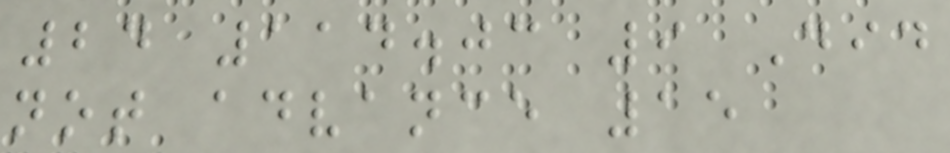24 114.03 9 Did
not advance 15
